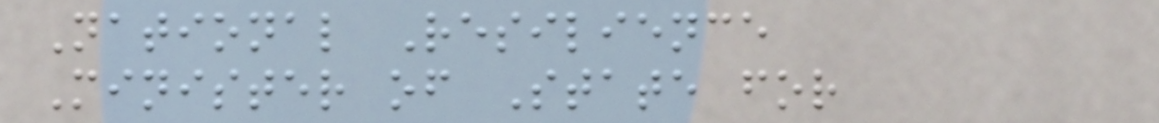National Resilience
Minister of State for
